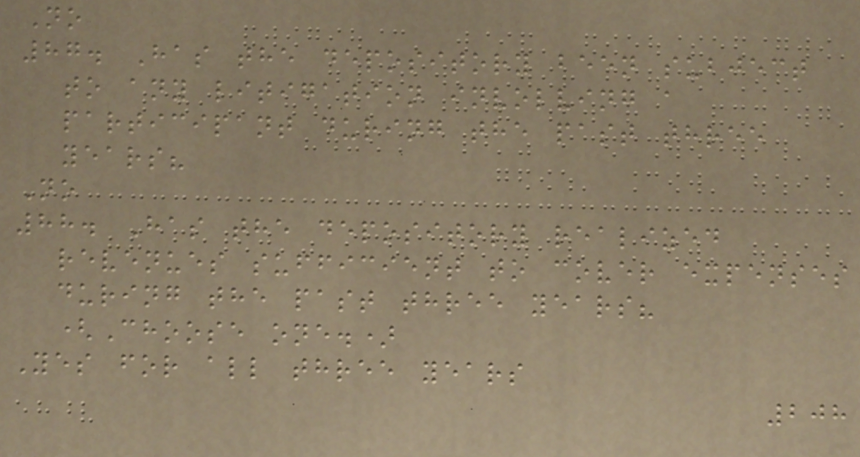No
87. Has the depository been subject
to any litigation involving a
participant during the past three
years?
No
88. Has the depository realized
revenues sufficient to cover expenses
during the past three years?
(Choose one.)
Yes for all three years
208
